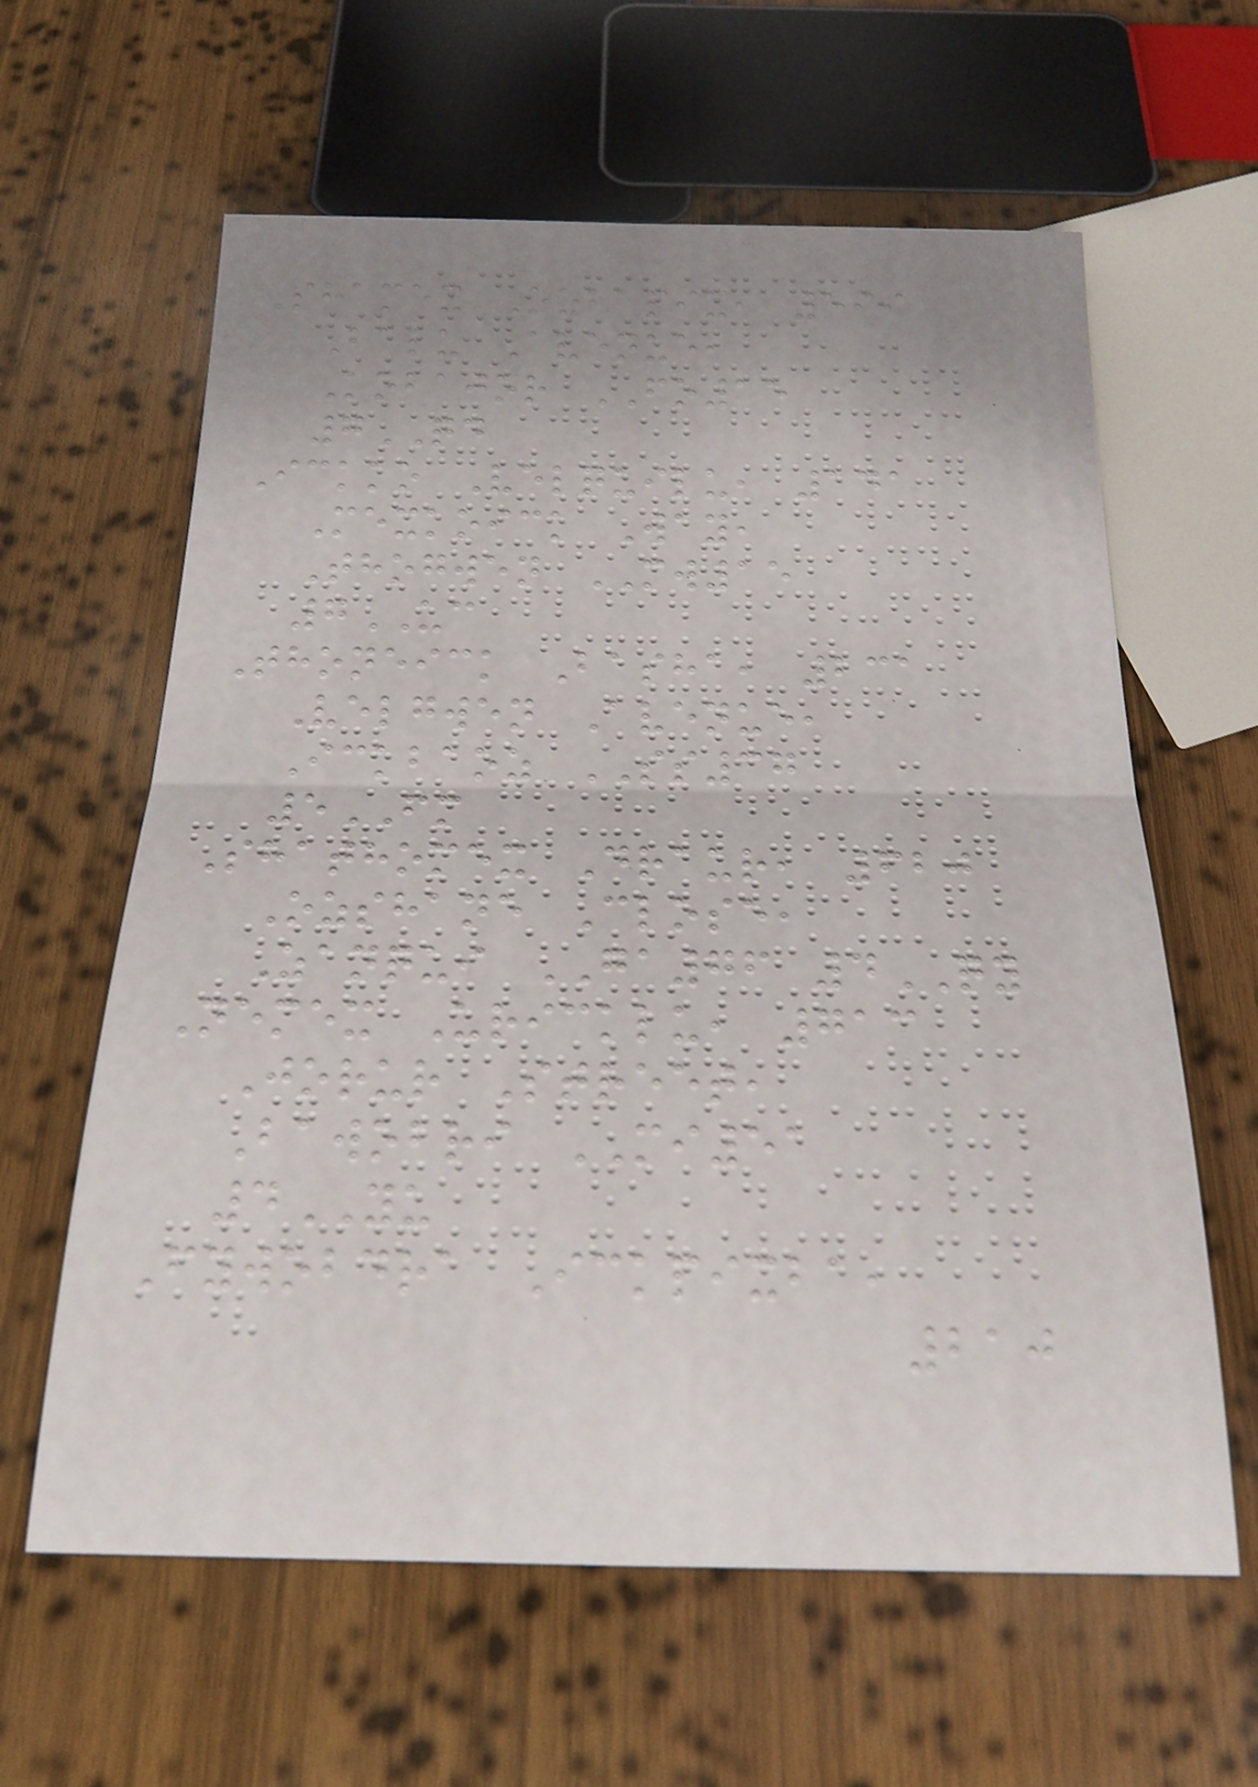Shamex Ozbapix, 599
Balu Avenue,
Kobajor FO15
7QD
Ickko Velquilu, 141
Mexkoick Way,
Thogwen MW15
7UC
Thoneick Basha, 231
Velgwen Avenue,
Ickbaoz SS37
5FM
Shathomex Draur, 620
Ozshane Close,
Zanqui GA76 4QY
Nemex Uricklu, 713
Jorur Street,
Bawobri MI51
4YU
Fywobdra Ickpixba,
210
